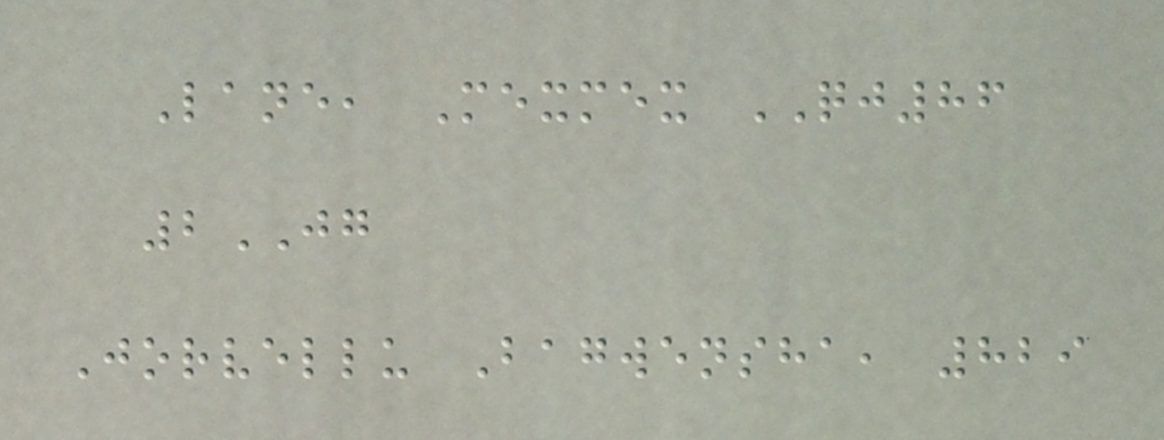Lane, Mexmex QJ86
2JG
Jorvellu Bagwensha, 829
